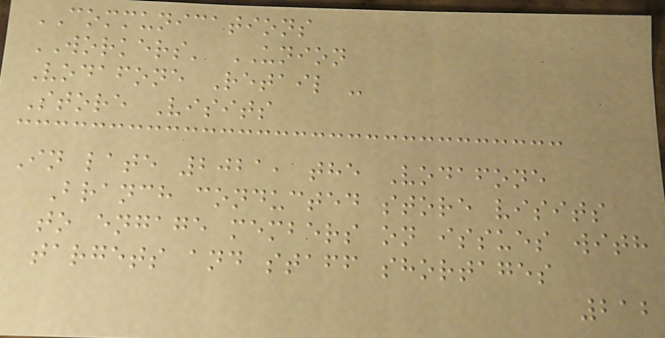COMMUNICATIONS
WORKERS' UNION
Vodafone Retail -
Store Visits
In late 2021, the Vodafone
Branch conducted store visits
to engage members on issues with
targets and staff shortages
212
